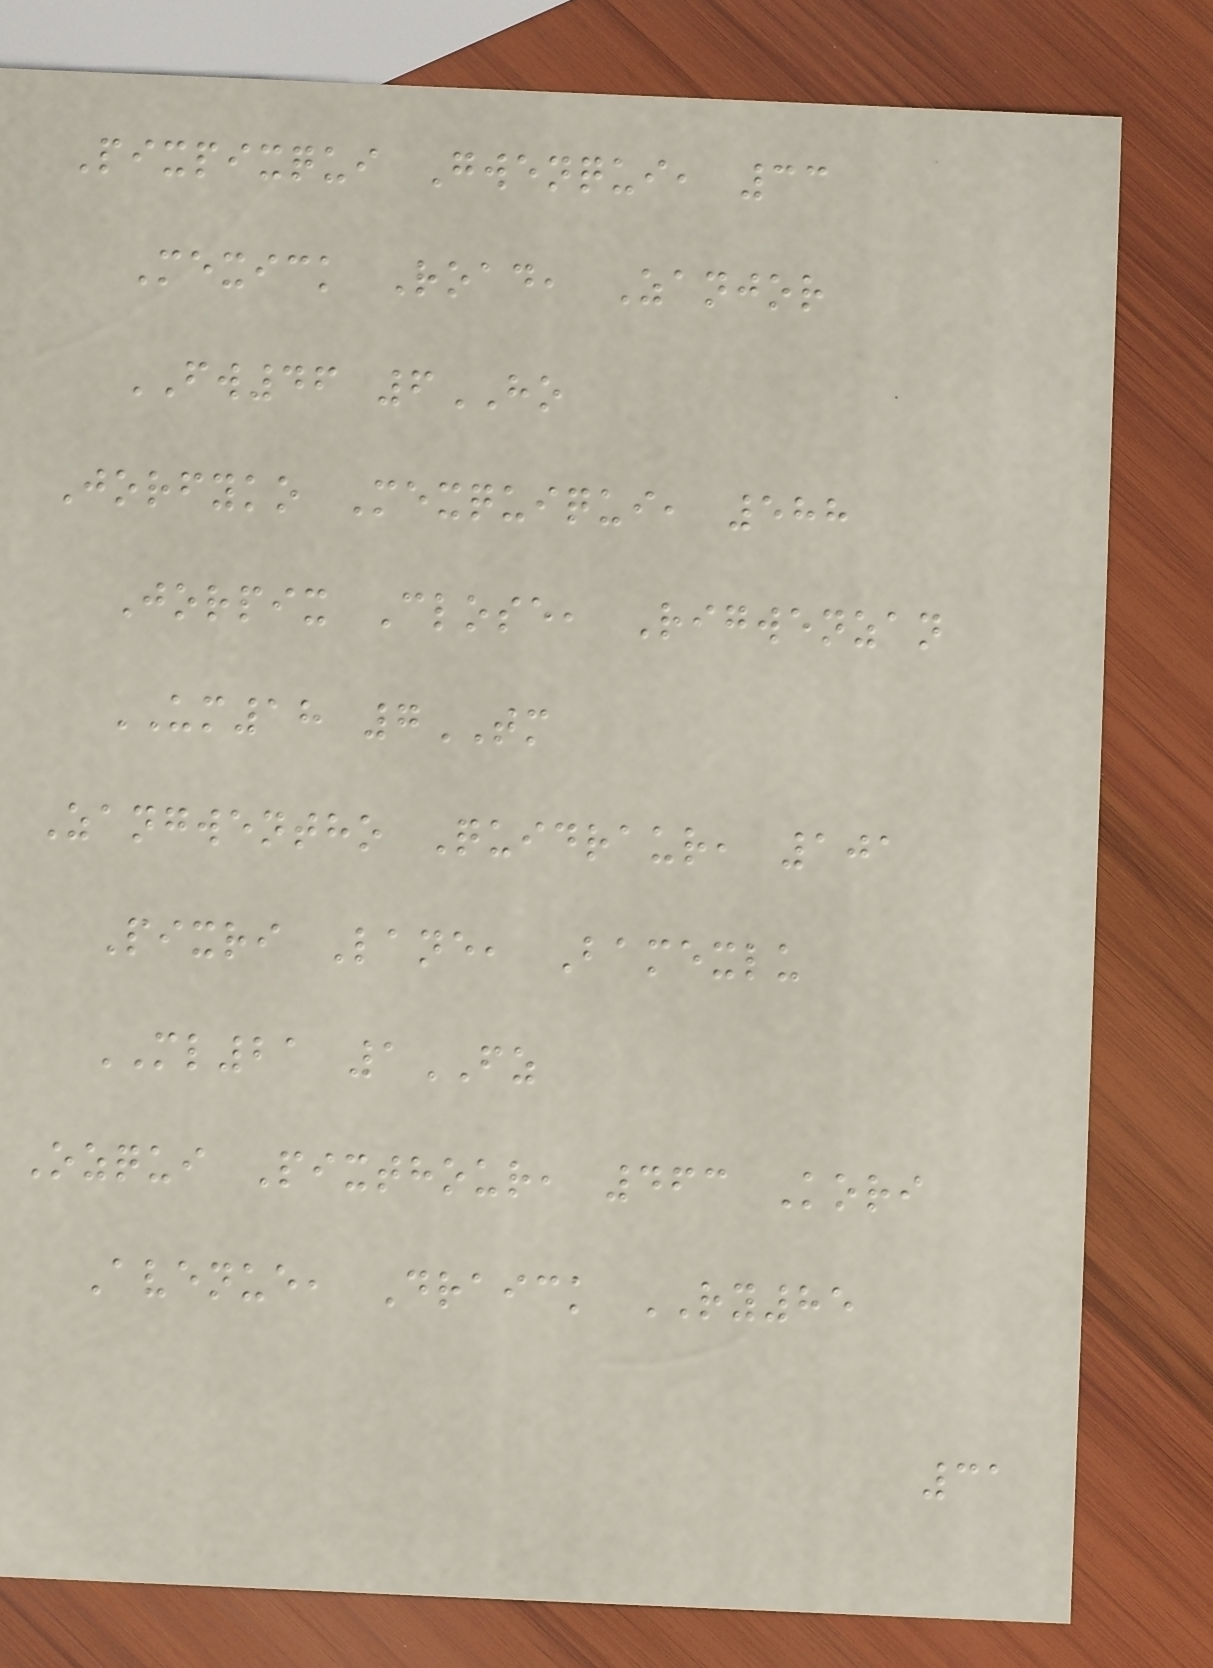Pixpixqui Gwenqui, 33
Mexick Road, Zanjor
FW46 6HO
Jorfyko Mexquiqui, 588
Jorpix Close, Rigwenzan
UM18 7TM
Zangwentho Quidraur, 101
Pixri Lane, Bamexlu
ML21 1FZ
Ozqui Pixthour, 463 Kori
Avenue, Draick RY85
31
